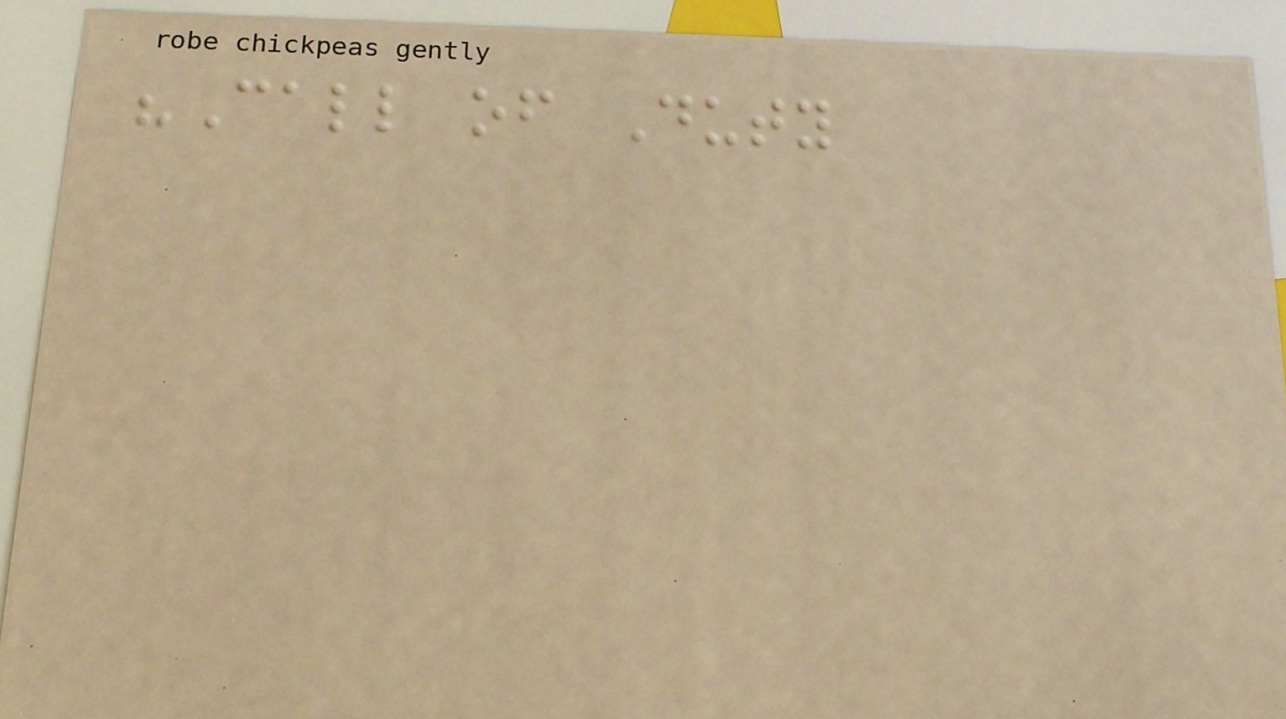"Call of Duty
